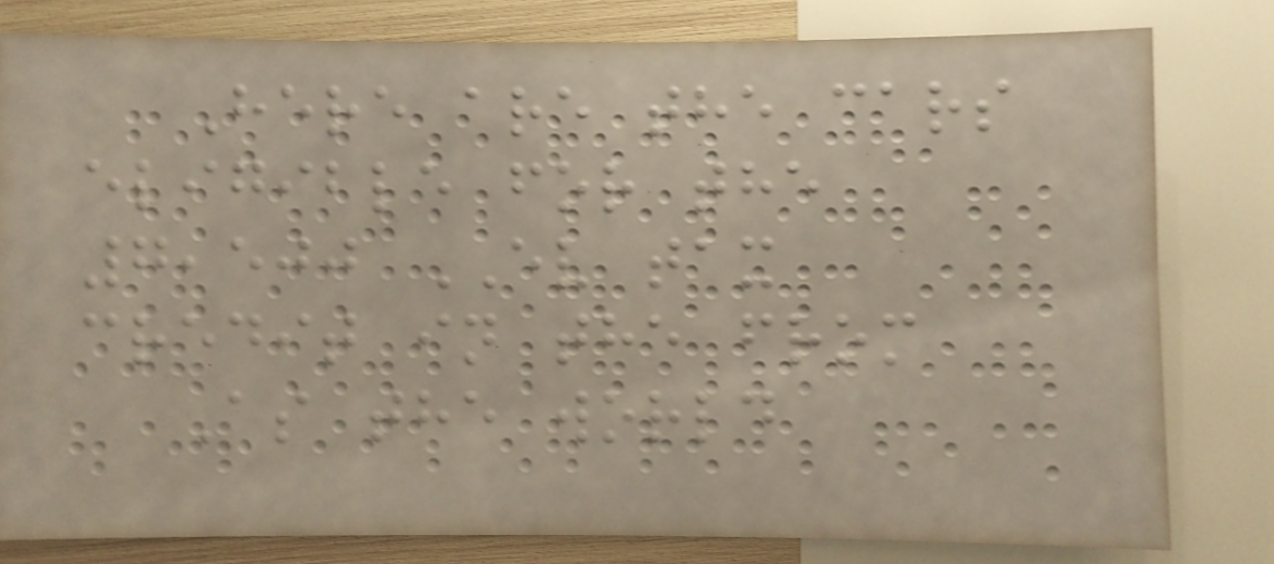Here are the cars
eligible for the
7,500 EV tax
credit in the from
As the world
